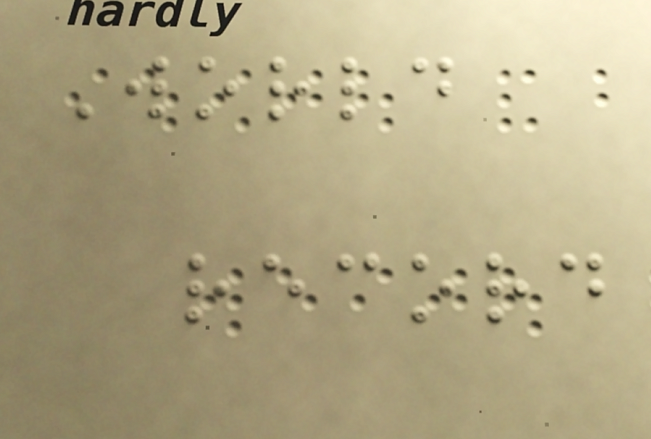World
record
